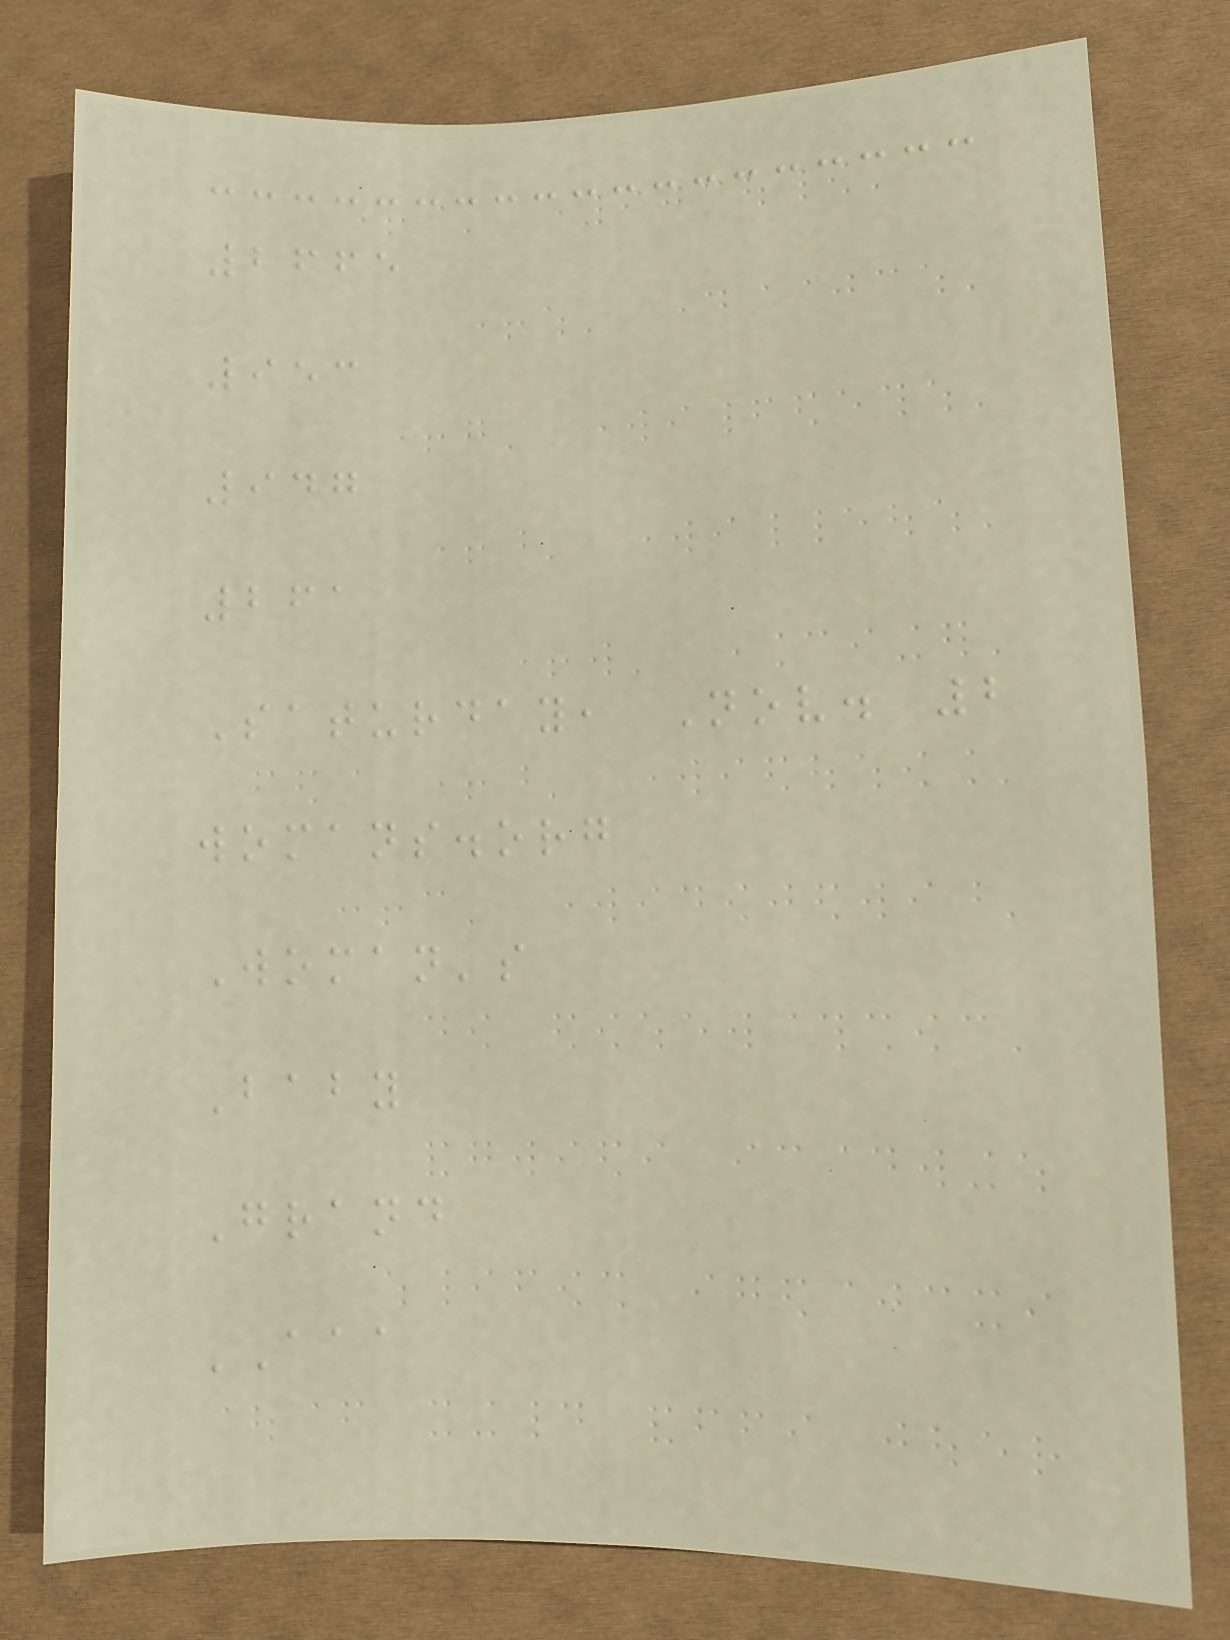2665
953
947
261
Saturday, Nov. 2
womans.org
Woman's
Baby
Grand
AAA
